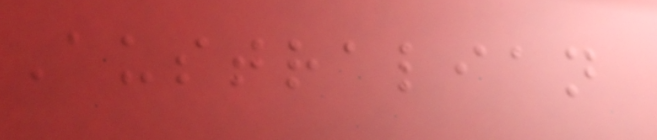Australian
